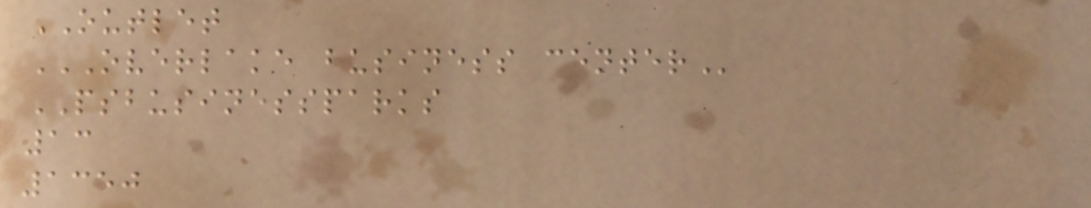OUTLET
OVERLAKE BUSINESS CENTER
PSBUSINESSPARKS
13
1350
